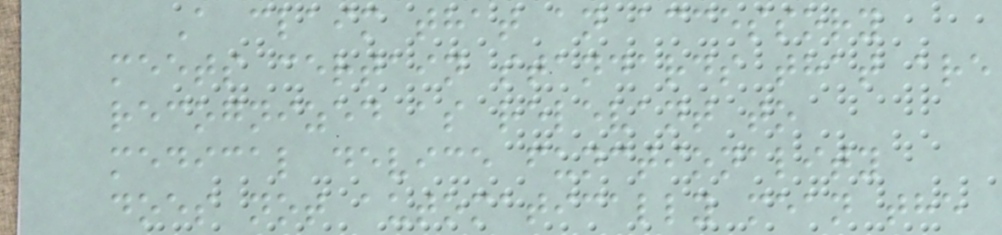A claim that an accessory
meets certain standards that are
recognized as relevant to
medical device functionality
does not automatically mean the
